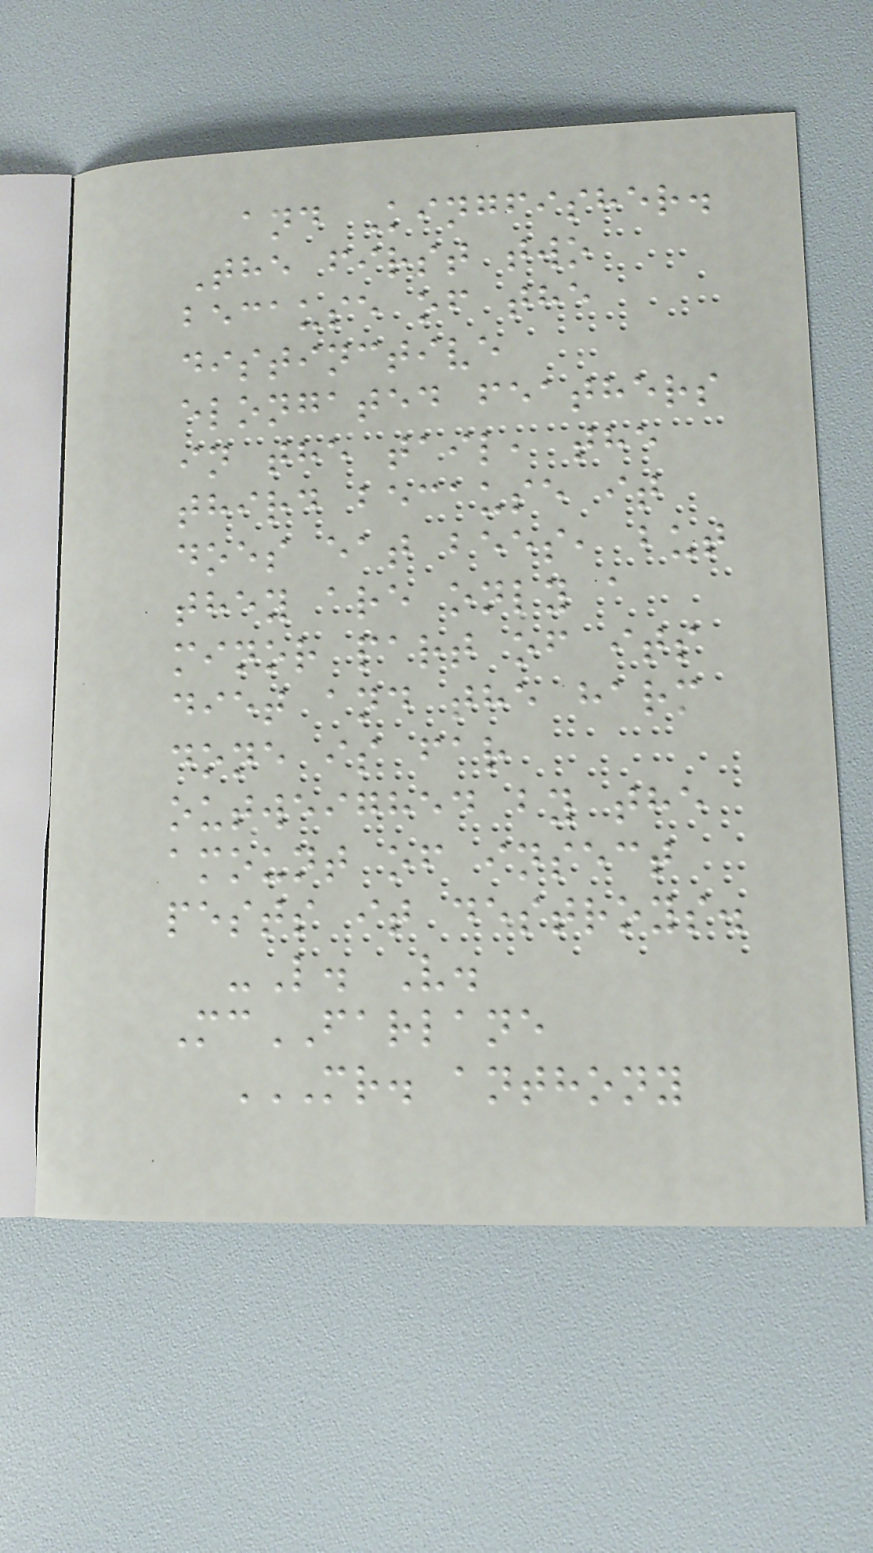and Kingfisher.
The first two
because of the
distinctive
elongated feathers
in the tail, the
third because it
does eat bees, but
they are only a
minor part of its
diet and the harm
done is far
outweighed by the
amount of insect
pests it destroys.
-L. V.
McFARLANE
MR. ANTHONY
